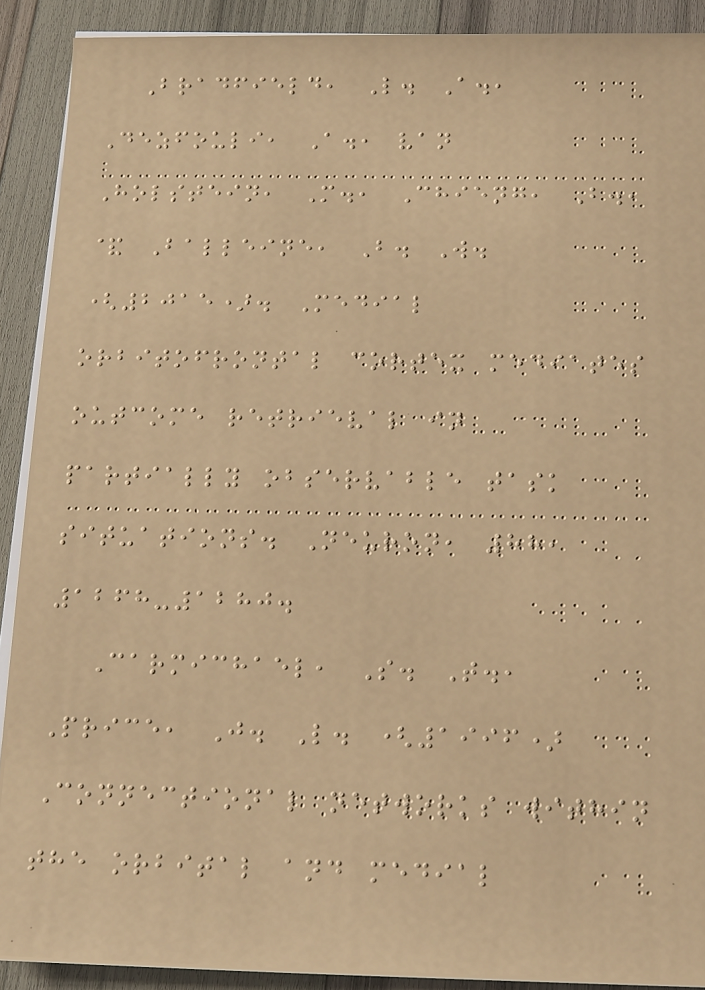Bradfield, L. A.,
Dezfouli, A., van
Holstein, M., Chieng, B.,
& Balleine, B. W.
(2015). Medial
orbitofrontal cortex mediates
outcome retrieval in
partially observable task
situations. Neuron, 88,
1268-1280.
Carmichael, S. T.,
Price, J. L. (1996)
Connectional networks within
the orbital and medial
